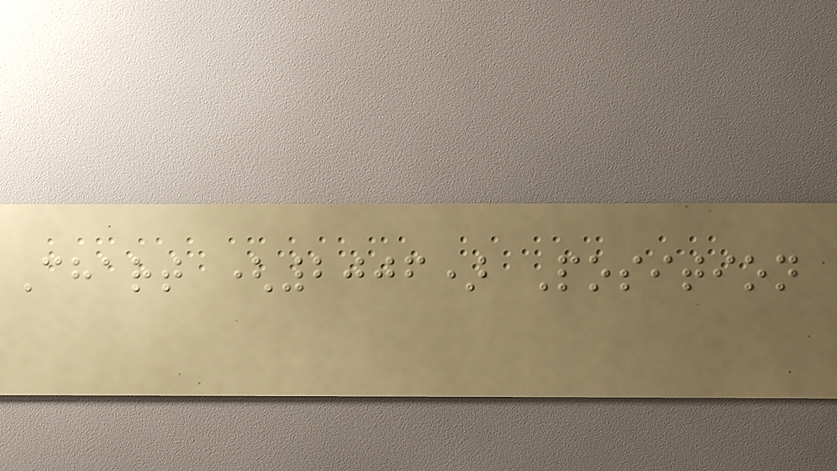Chart (2006) Position
